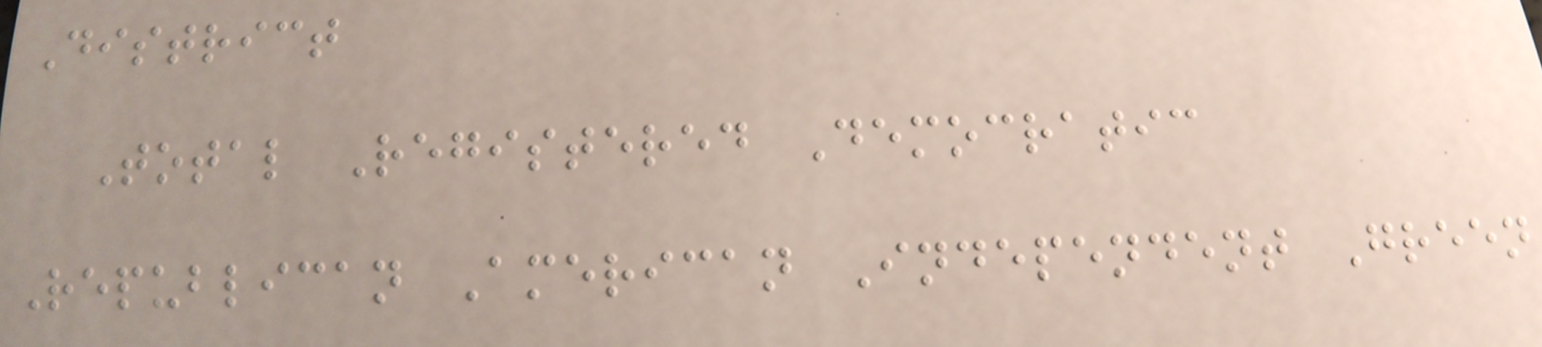District
Total Registered Democratic
Republican American Independent Green
